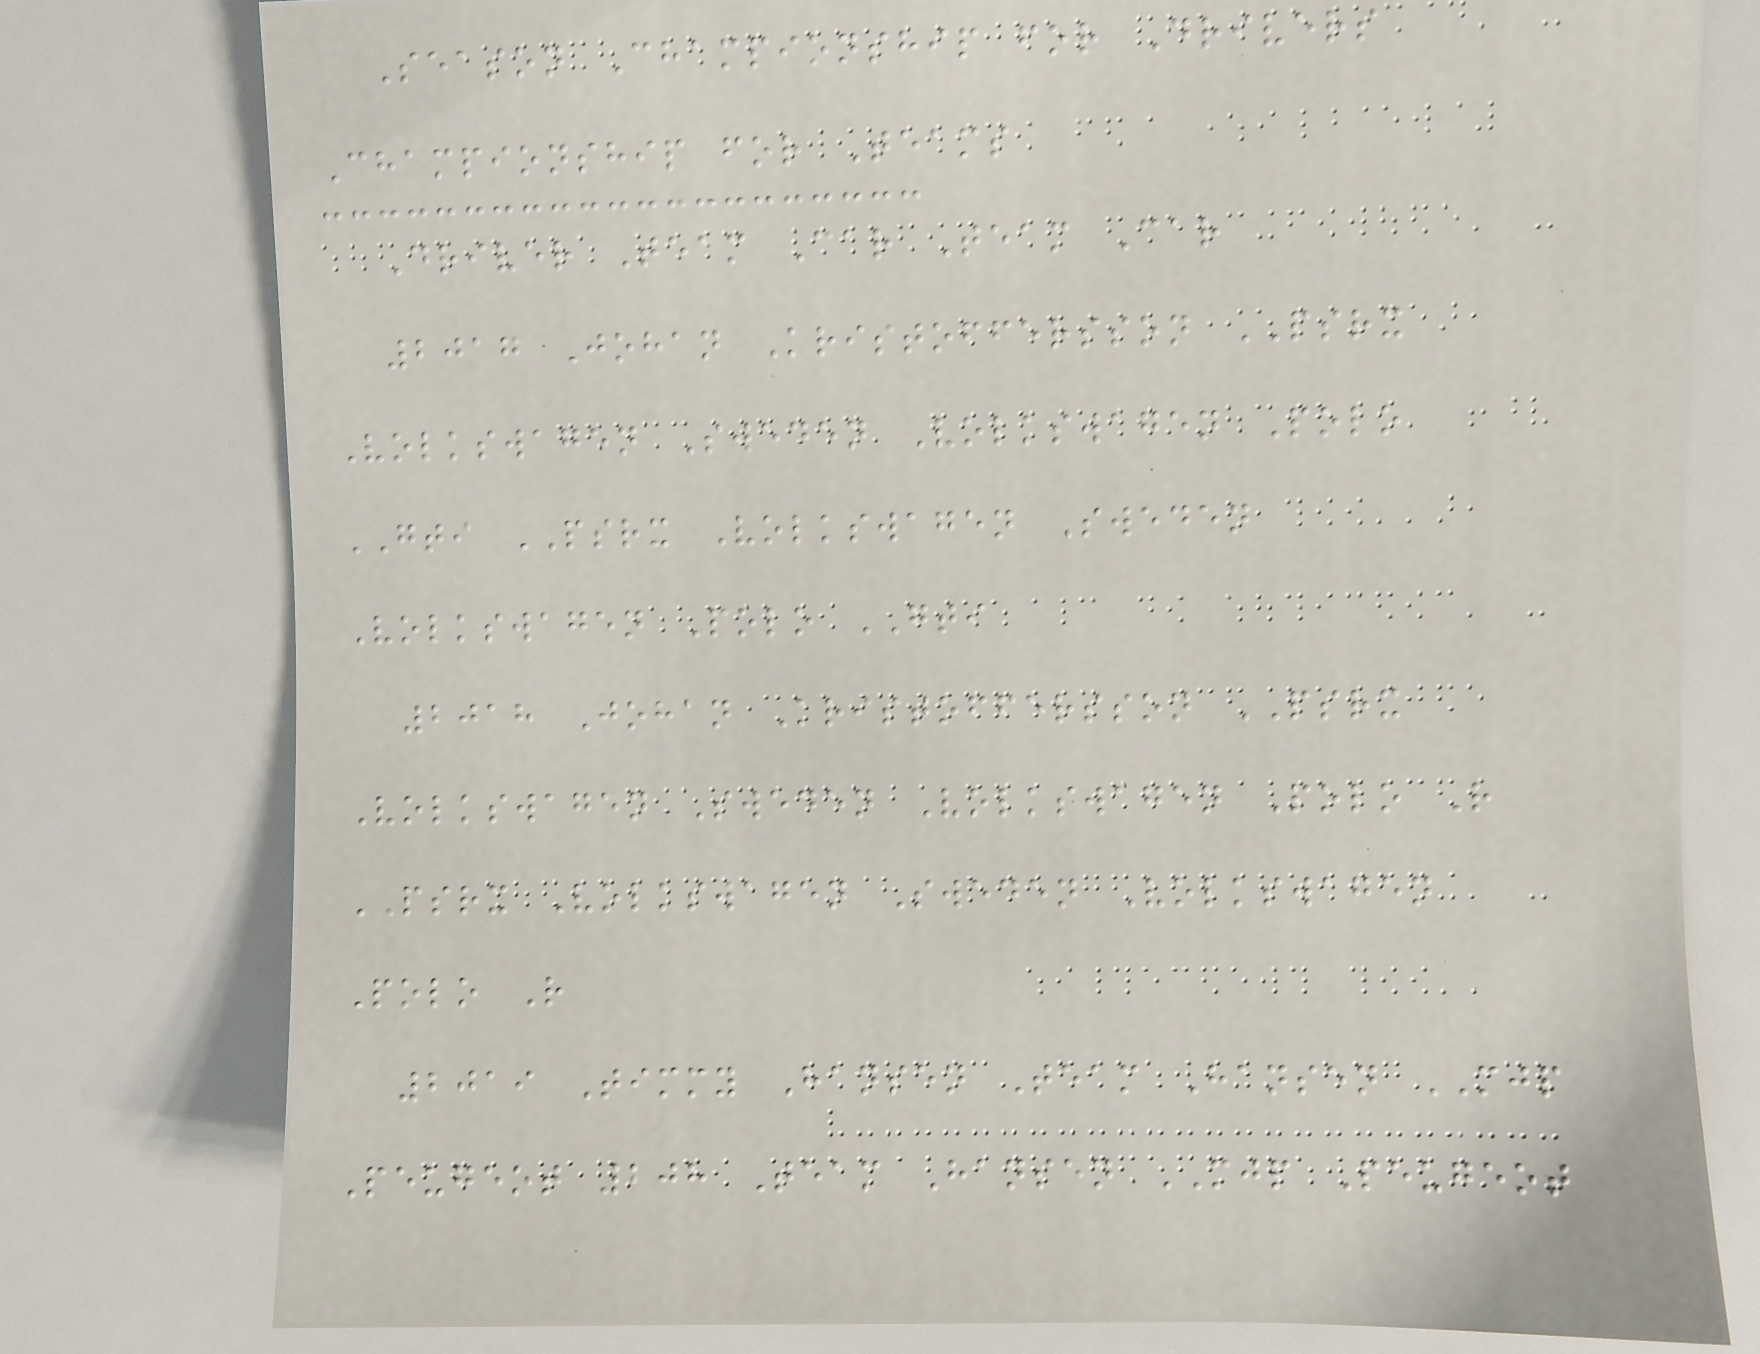Season Championship for Drivers
Championship for Teams
Driver Team Car Team Car
2017 Johan Kristoffersson PSRX
Volkswagen Sweden Volkswagen Polo
GTI PSRX Volkswagen Sweden
Volkswagen Polo GTI
2018 Johan Kristoffersson PSRX
Volkswagen Sweden Volkswagen Polo R
PSRX Volkswagen Sweden Volkswagen
Polo R
2019 Timmy Hansen Team Hansen MJP
Peugeot 208 Team Hansen MJP Peugeot
